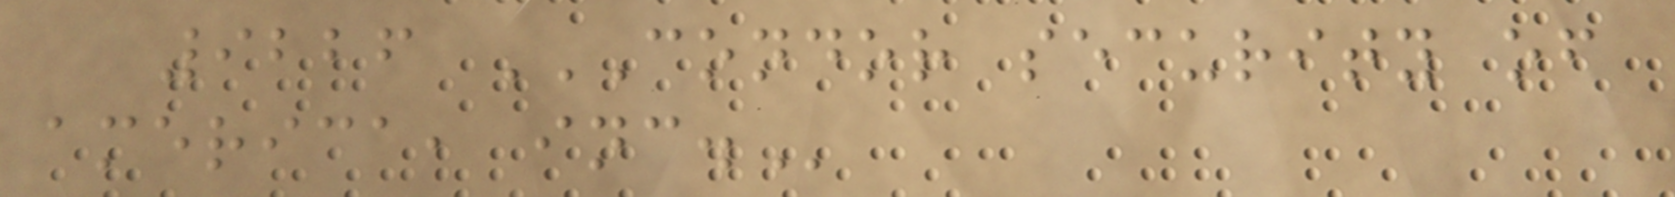9226 CONDOR SECURITY OF
AMERICA, INC.
